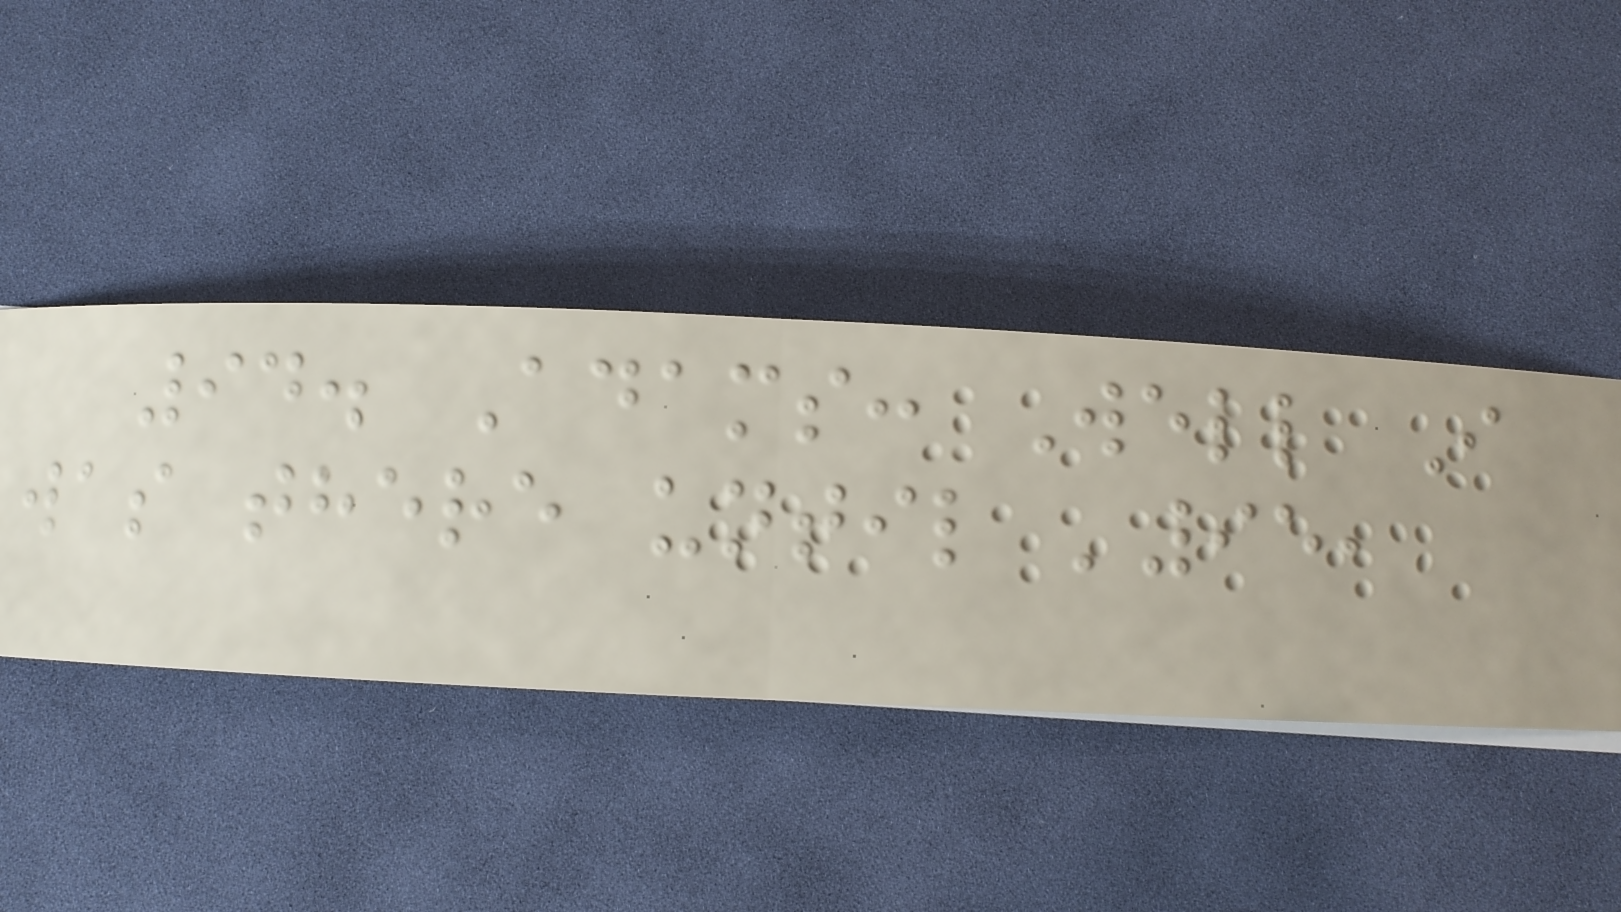94. Adams: Well I
was there until '95,
